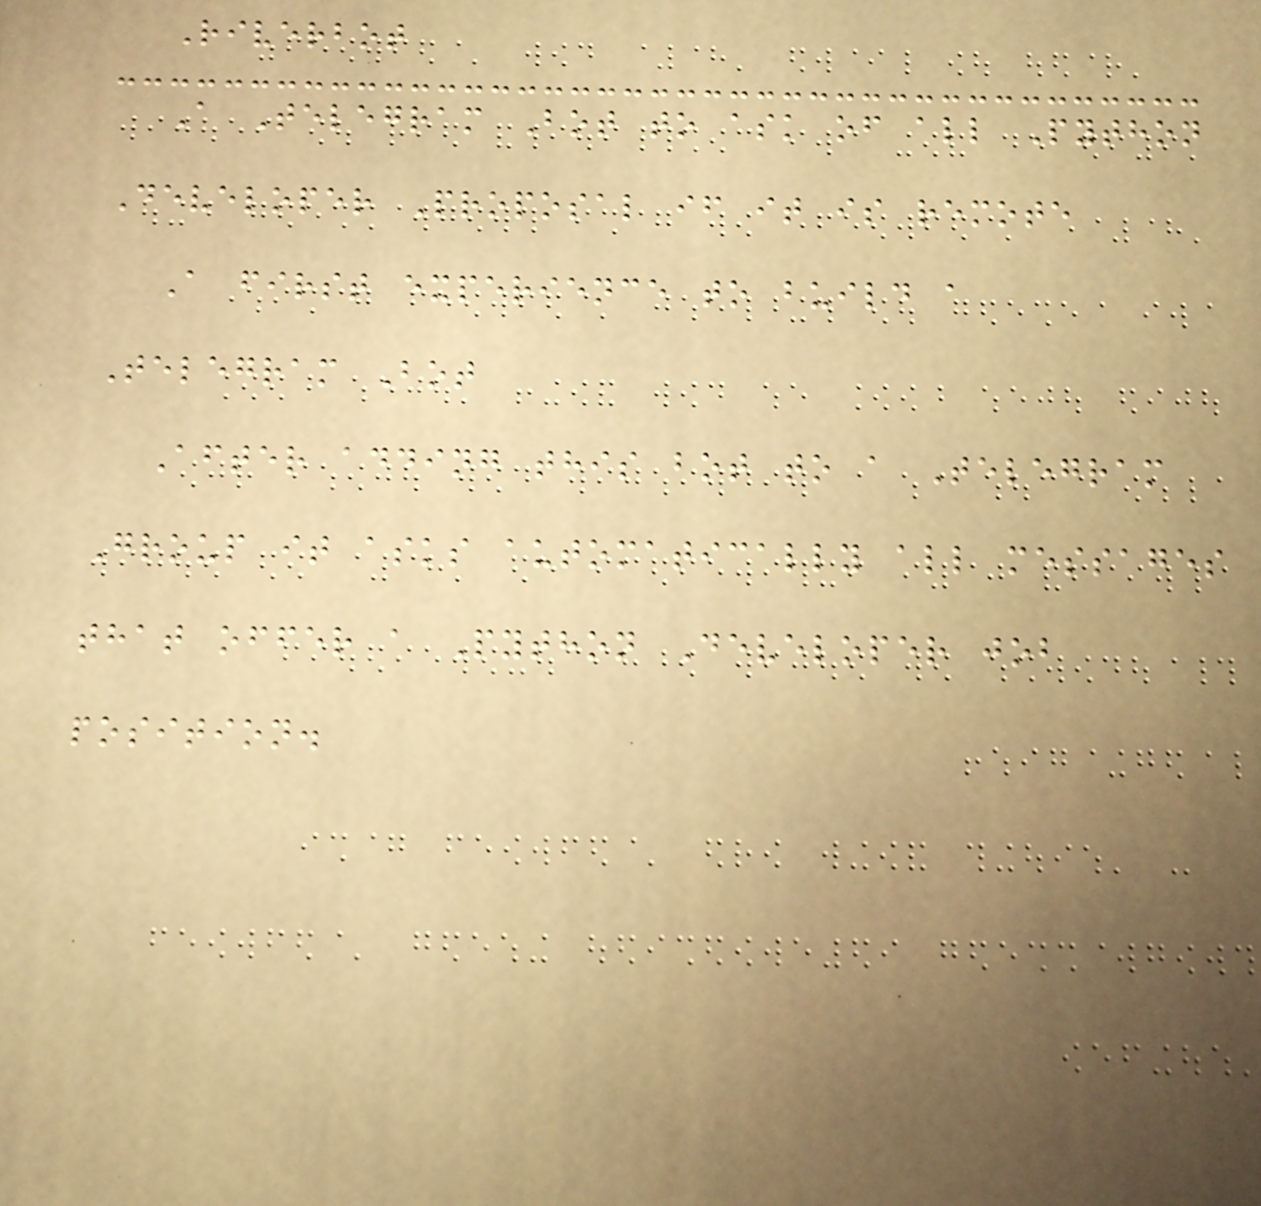Riverbot
A Telegram Bot to ask of all Python
Developer Proposal if it is remote
A first experience to build a
Telegram Bot
After adding this bot to a Telegram
Group it asks automatically all messages
that offer a Python Developer job
position.
